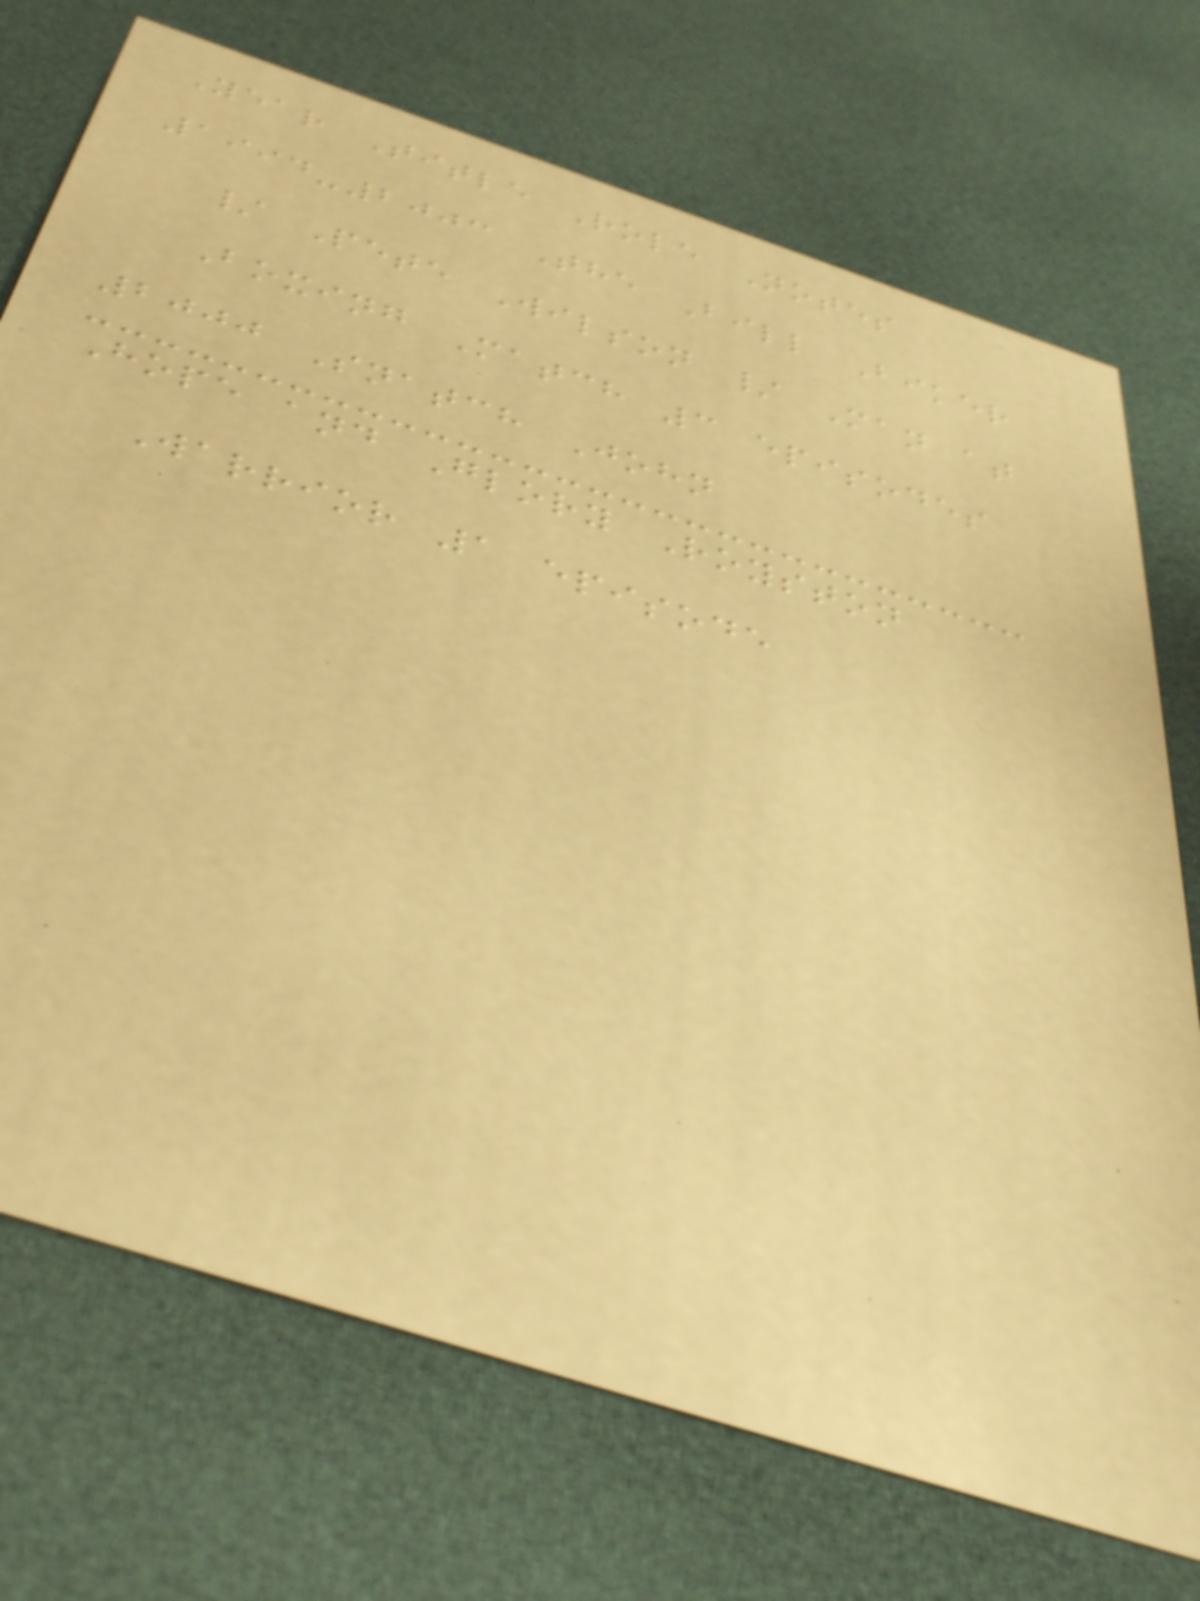Year Title Role Notes
1994-2003 The Bill Biker
/ Pete Wilson / Man at
Boxing Match 3 episodes
2000 Snatch John
Hope and Glory Royston
Warrior 1 episode
